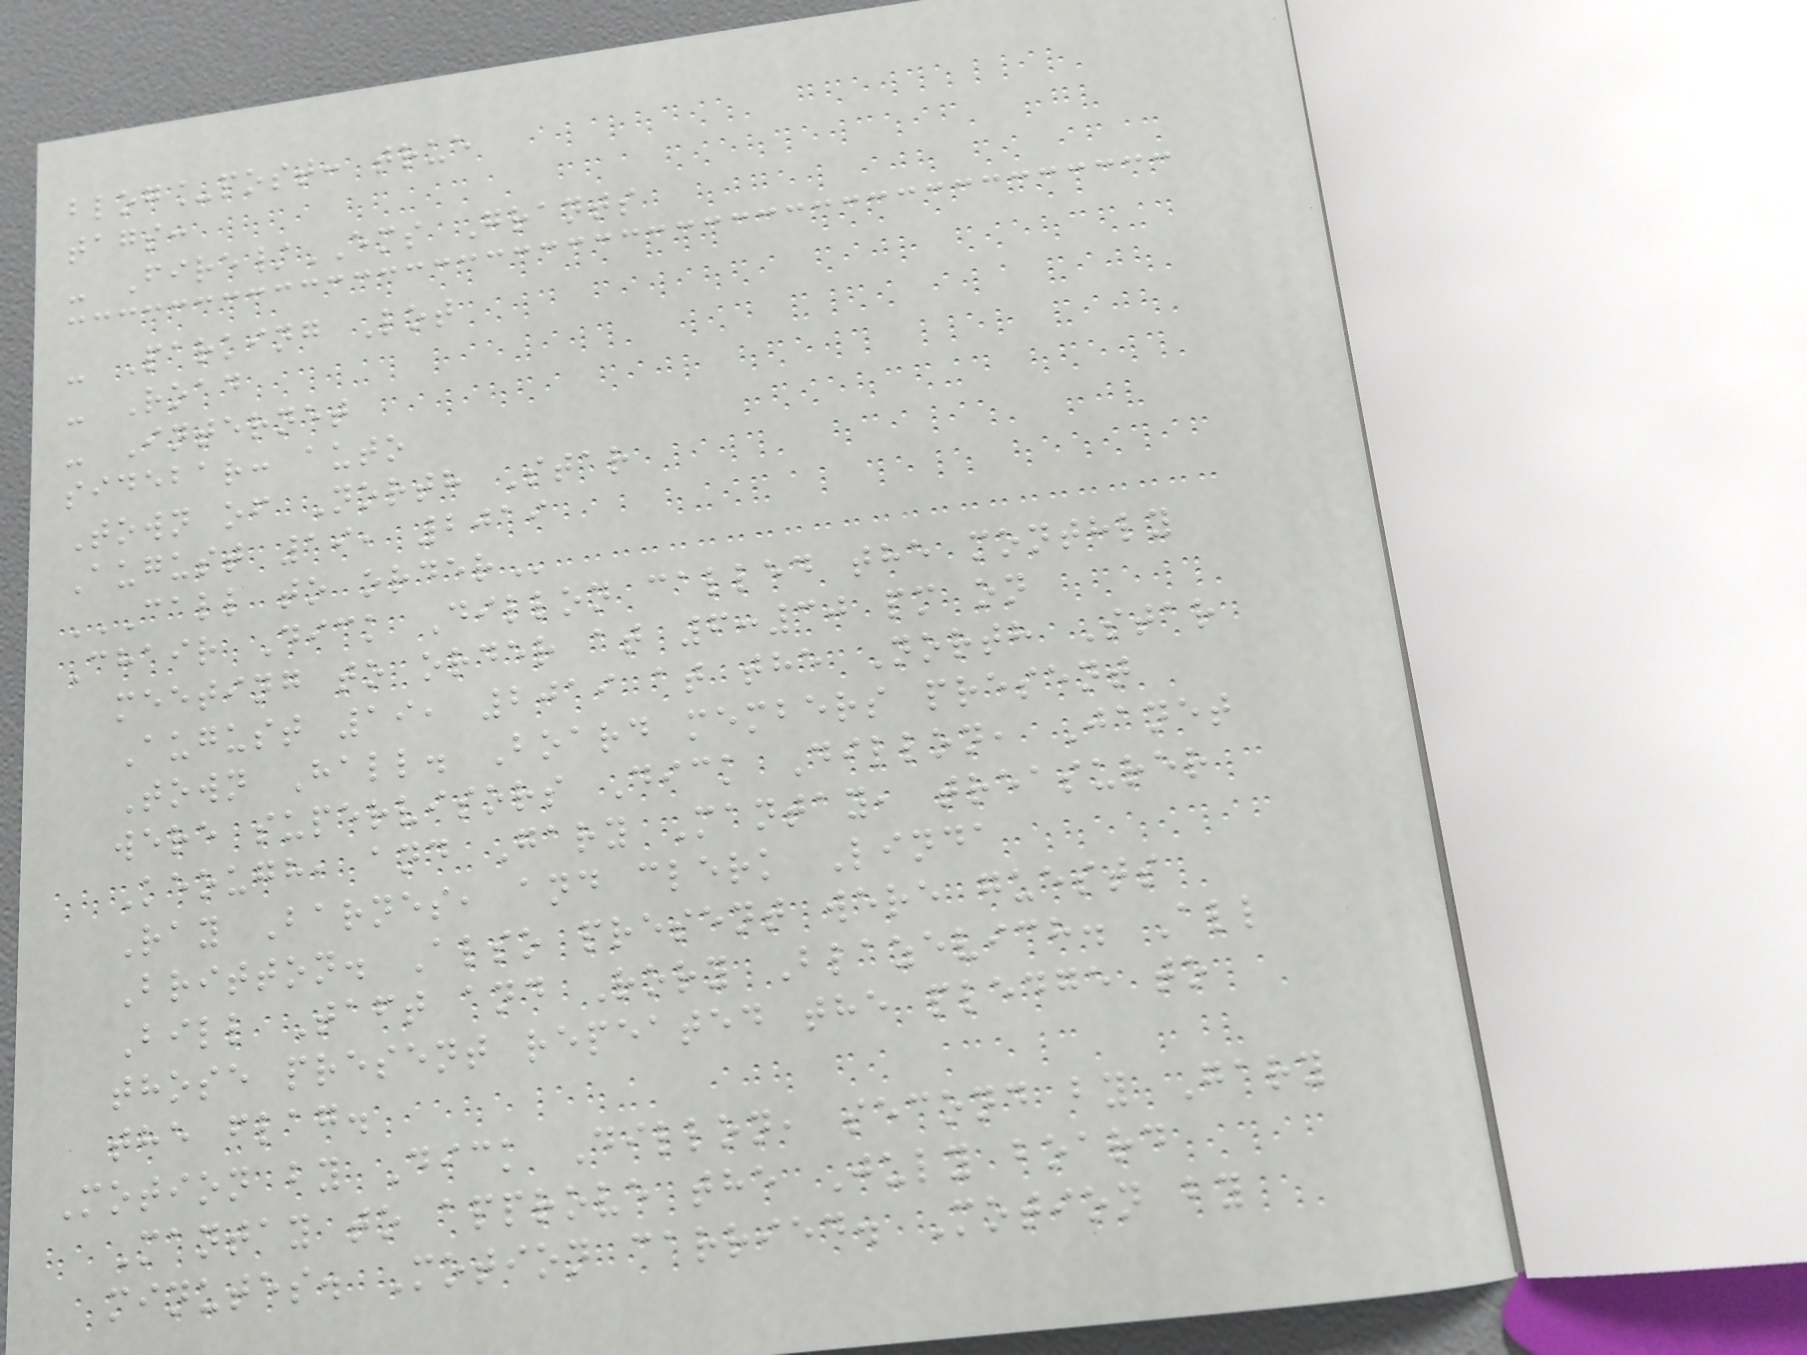blog_post: true
tags:
- Fire/EMS Grants
- Parking Lot
- Road
- Internet
sidebar: auto
Town of North Star
August 19, 2019
CALL TO ORDER
Chair Dick Dillon called the monthly
meeting to order at 6:30 pm on
August 19, 2019 at the North Star
Town Hall. Board members present
were supervisors Dick Dillon, Janet
Keough, and Gary Mantay, treasurer
Ray Barnes, and clerk Linda
Britton. Also present were guests
Bill Taft and Rory Blazevich. All
those present repeated the pledge to
the flag.
Motion by Dick Dillon, second by Gary
Mantay to approve the July board
minutes. Motion carried. Motion by
